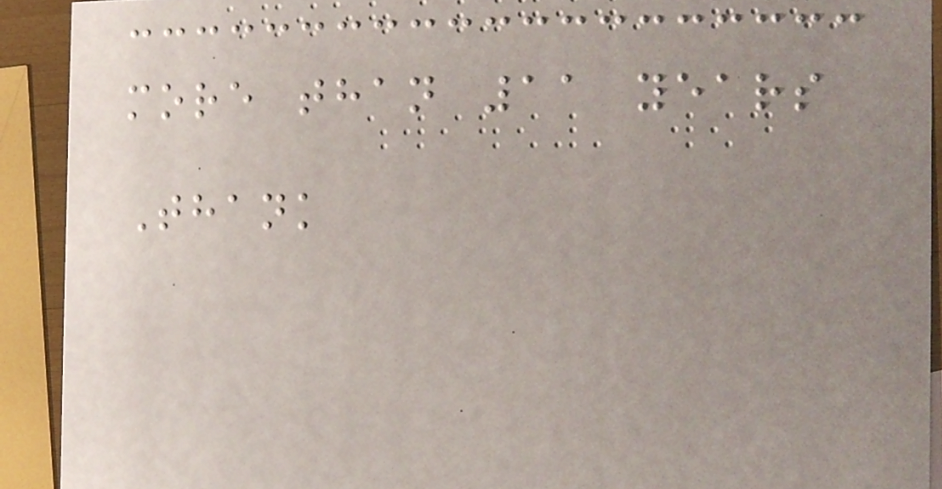more than 11 years
Thank
